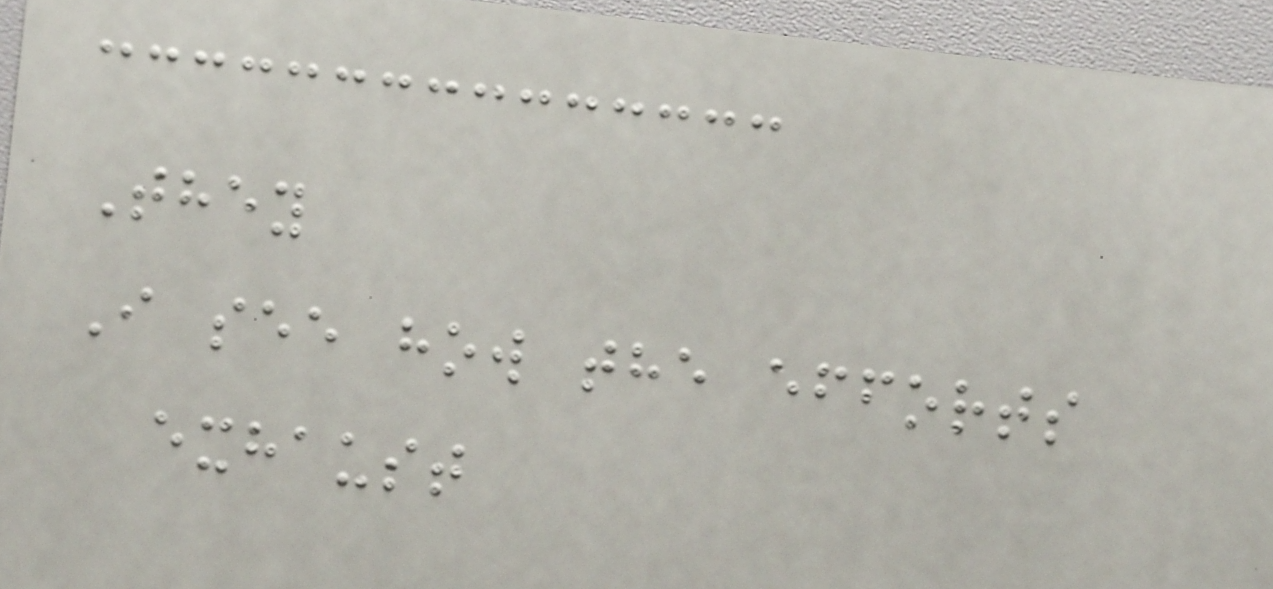They
I see how the efforts
exhaust
